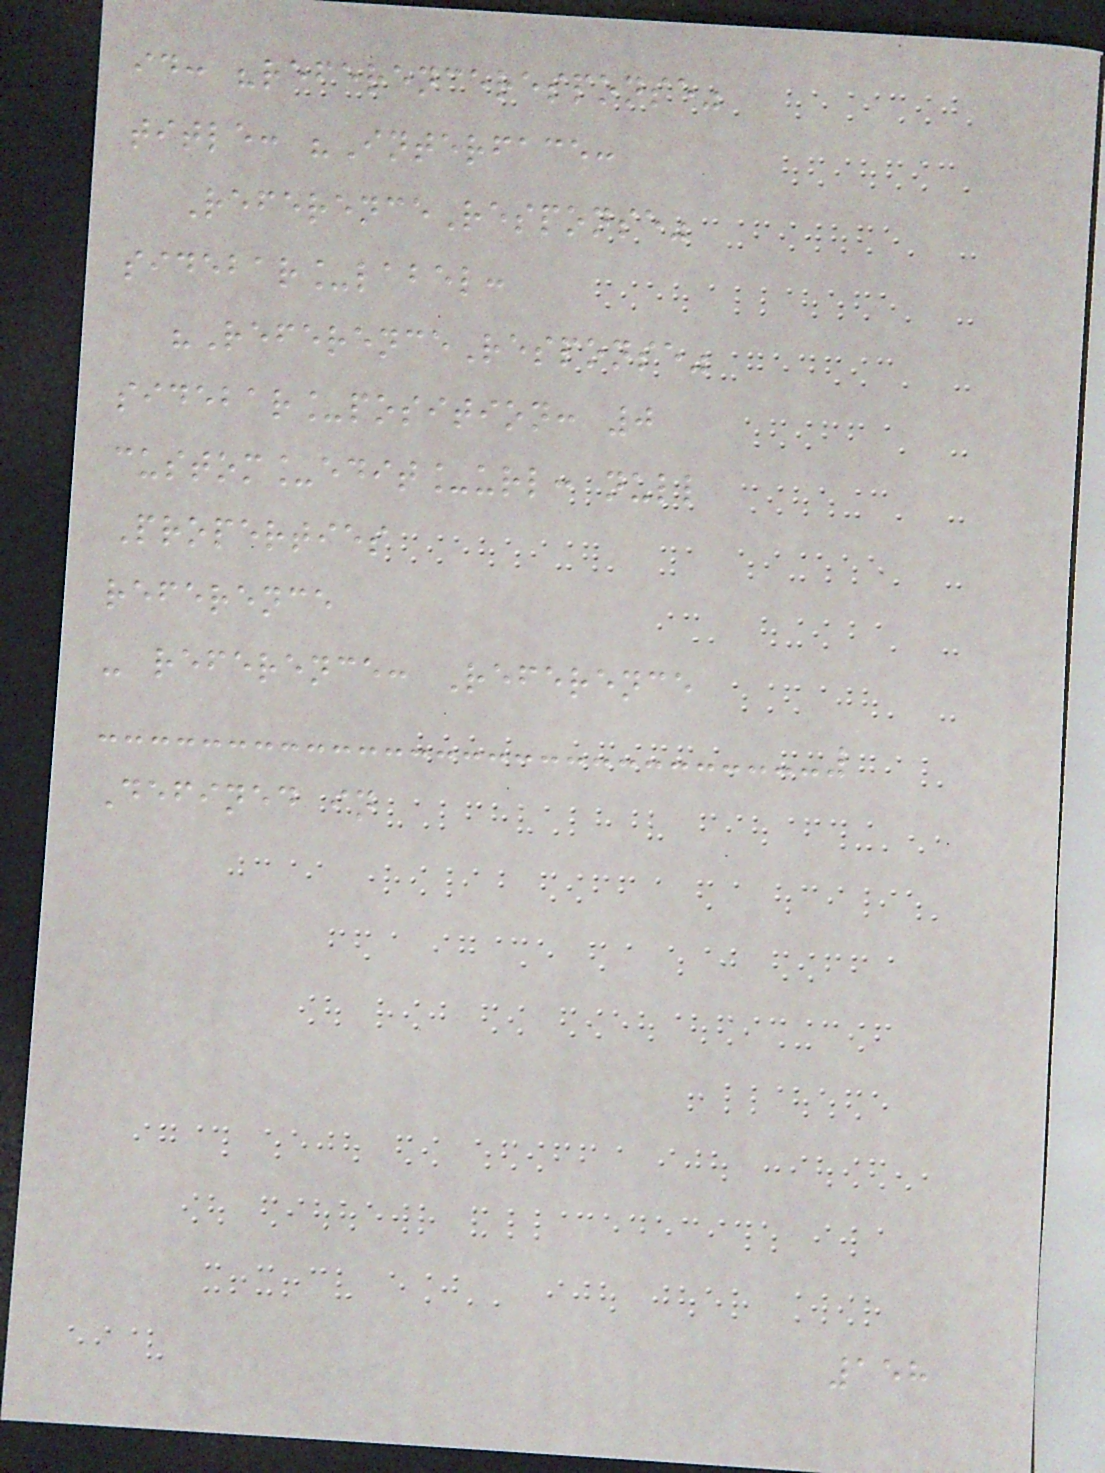id: "referenceresponse"
title: "Interface:
ReferenceResponse"
sidebar_label:
"ReferenceResponse"
sidebar_position: 0
custom_edit_url: null
Properties
reference
- reference: Reference
Defined in
158
